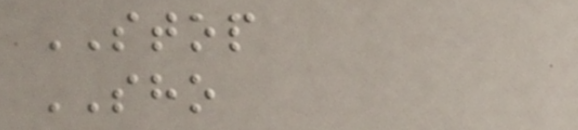STOP
SHO
